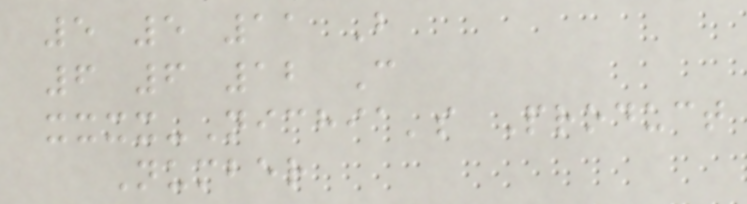5 5 11 B
6 6 12 C
xxxx-Nichia's Product
Number
